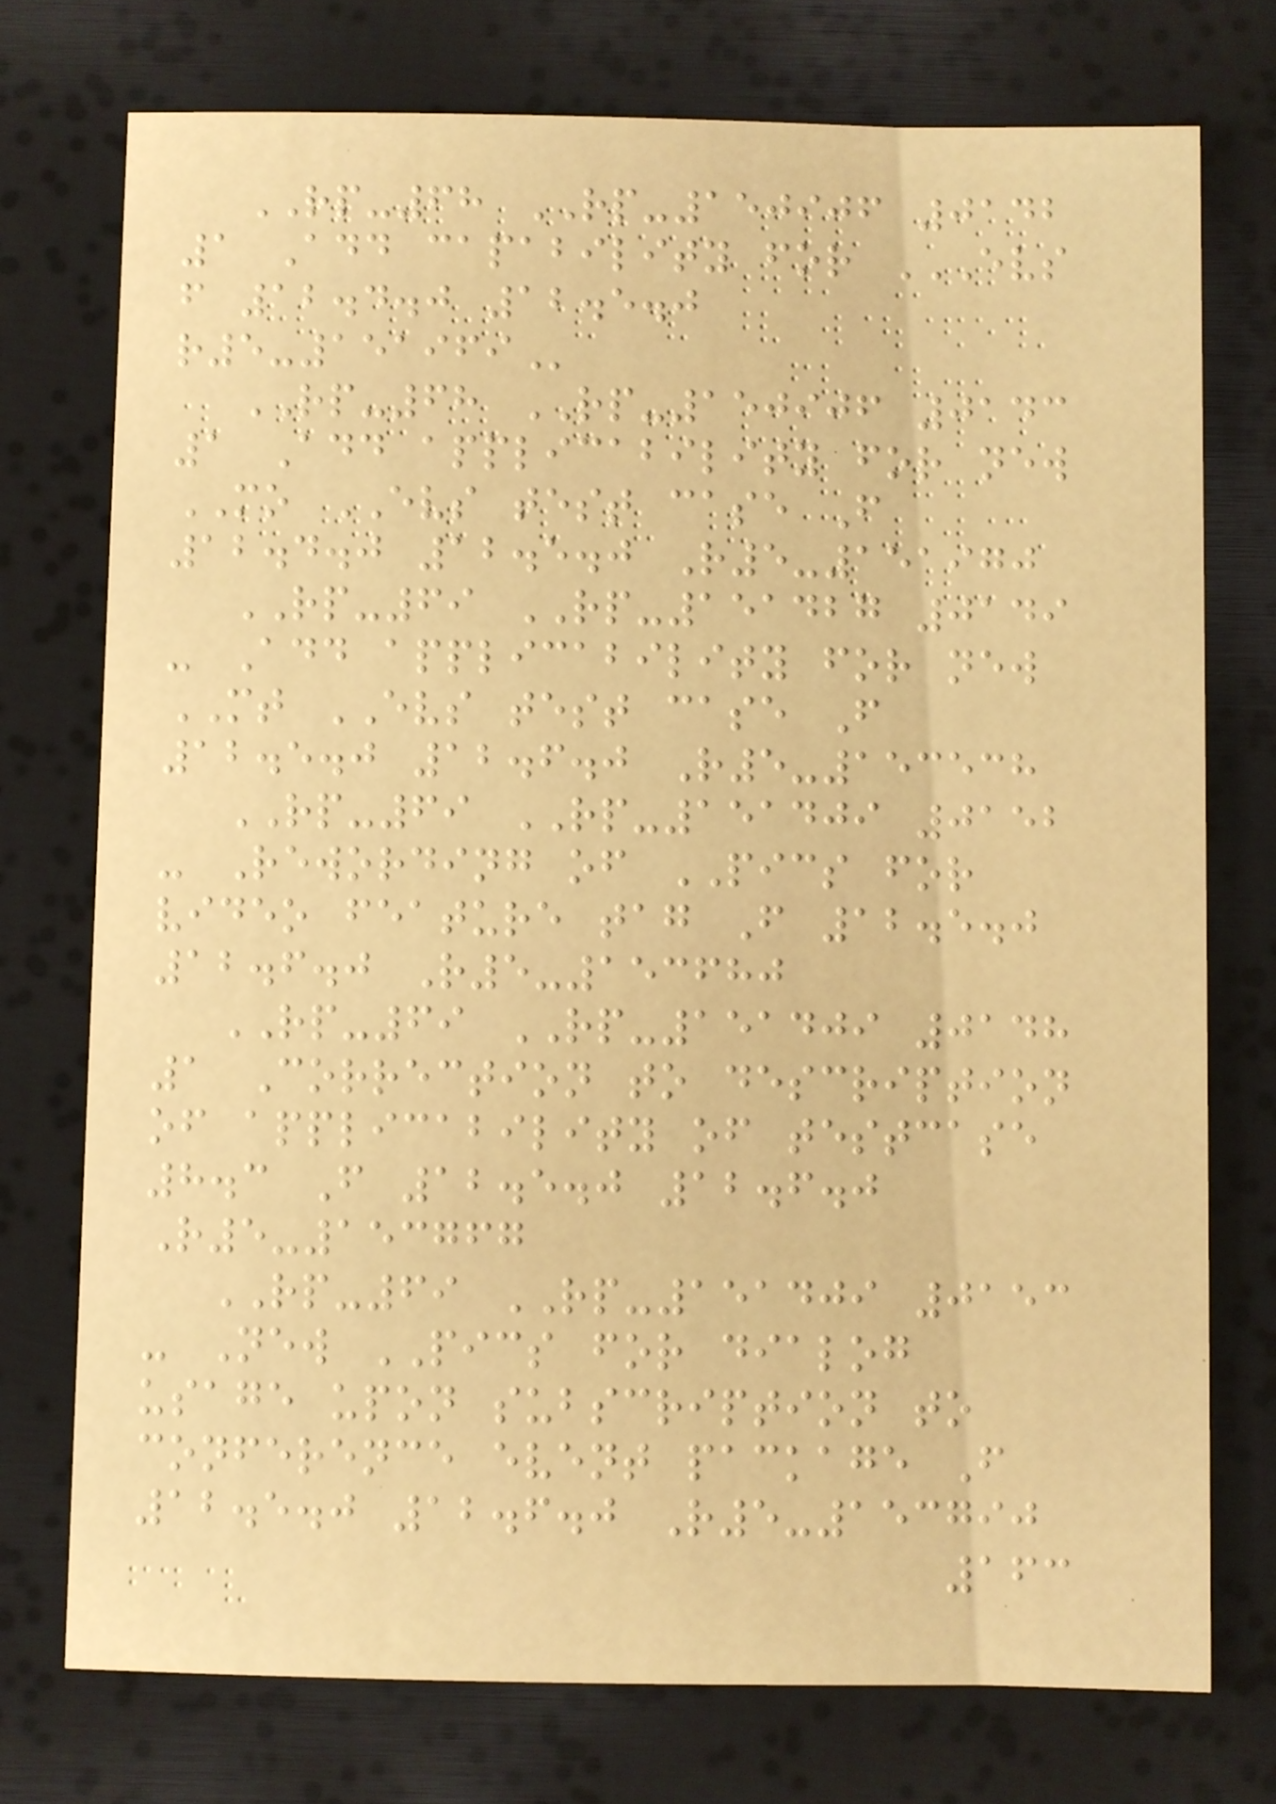RP-68 RP-150906 0142
1 Add capability for EVS
F 12.4.0 12.5.0
R5-151969
RP-68 RP-150906 0143
1 Add applicability for new
MO EVS test case F
12.4.0 12.5.0 R5-151970
RP-69 RP-151427 0149
- Add applicability for new
MT EVS test case F
12.5.0 12.6.0 R5-153538
RP-69 RP-151409 0152
- Rewording of PICS for
video feature tag F 12.5.0
12.6.0 R5-153680
RP-69 RP-151409 0148
1 Correction to description
of applicability of testcase
8.3 F 12.5.0 12.6.0
R5-153767
RP-69 RP-151409 0153
- New PICS for dialog
usage upon subscription to
conference event package F
12.5.0 12.6.0 R5-153790
163
